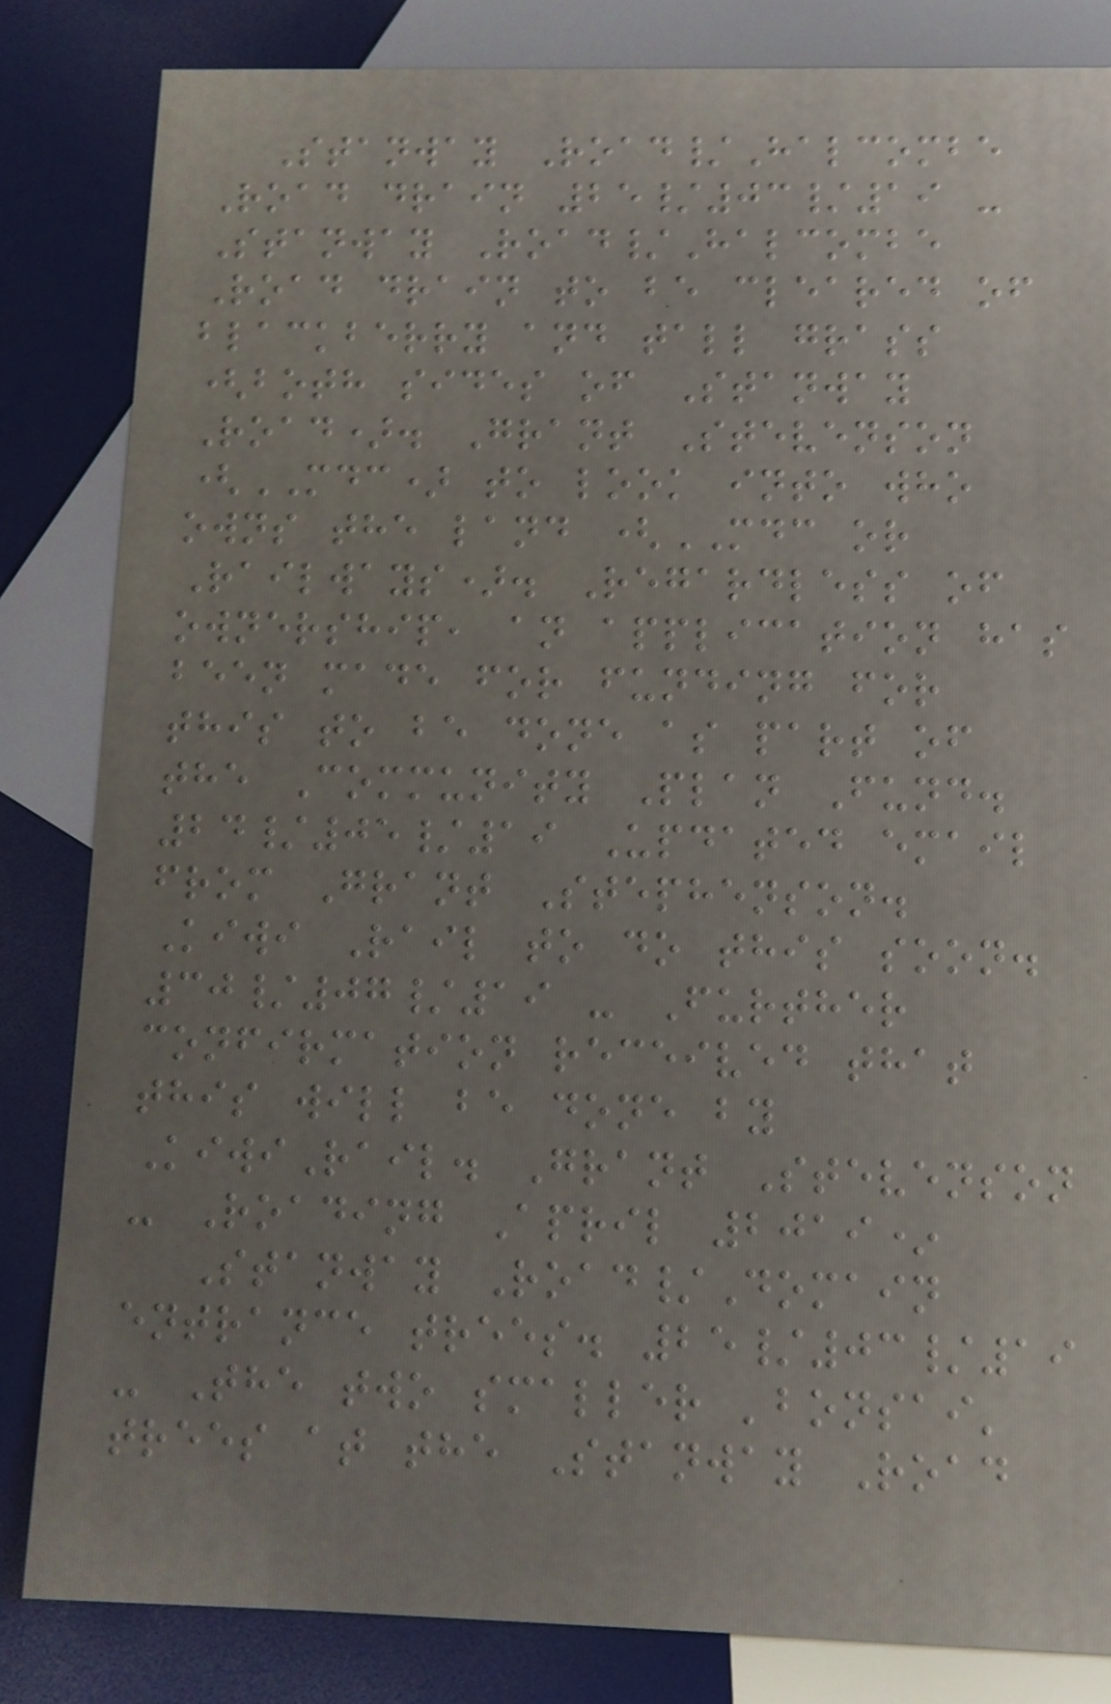Stanway Road/Halcombe
Road drain 25/03/19 -
Stanway Road/Halcombe
Road drain to be cleared of
blackberry and tall grass
(both sides of Stanway
Road). Grant Stevenson
(MDC) to look into who
owns the land (MDC or
Railways). Regardless of
ownership, an application has
been made for funding for
this to be done as part of
the Community Plan Fund.
24/05/19 Updated email
from Grant Stephenson.
Kiwi Rail to do this soon.
30/07/19 - Further
confirmation received that
this will be done by
KiwiRail. Grant Stevenson
- Roading April 2019*
Stanway Road/Domain
entrance trees. 25/03/19
- The two smaller 'bonsai'
trees at the Stanway Road
